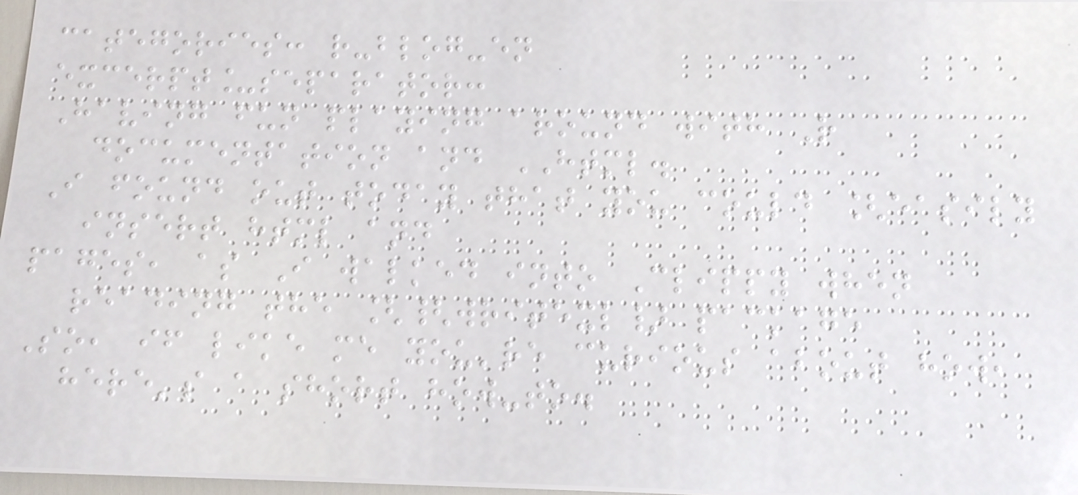categories: r-blog-en
excerpt_separator:
Having fun playing around with R
documentation and HTML.
I found out today that you could [easily
insert html and
pages, as I walked into Clippy when
reading the [{writexl} package
So, if like me you're curious about how,
here's a short how-to.
